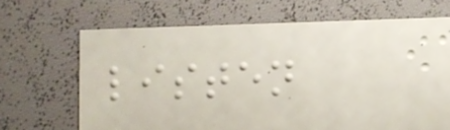listen
